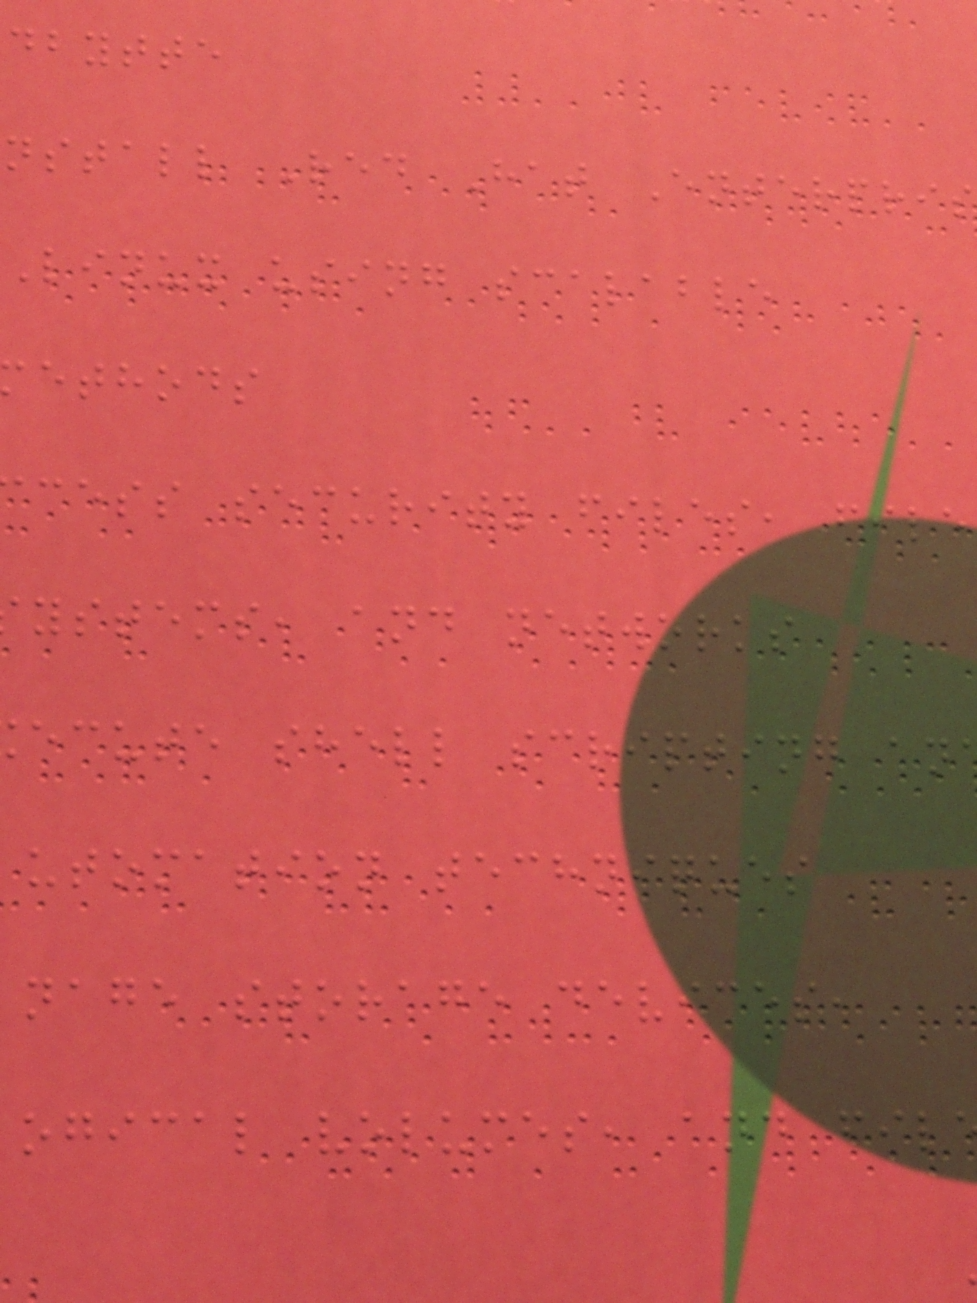dbytte
nstall Red Hat Enterpris
Linux using scalable
ethods
cess security files, file
ystems, and networks
ecute shell scripting an
utomation techniques
nage storage devices,
ogical volumes, and fil
